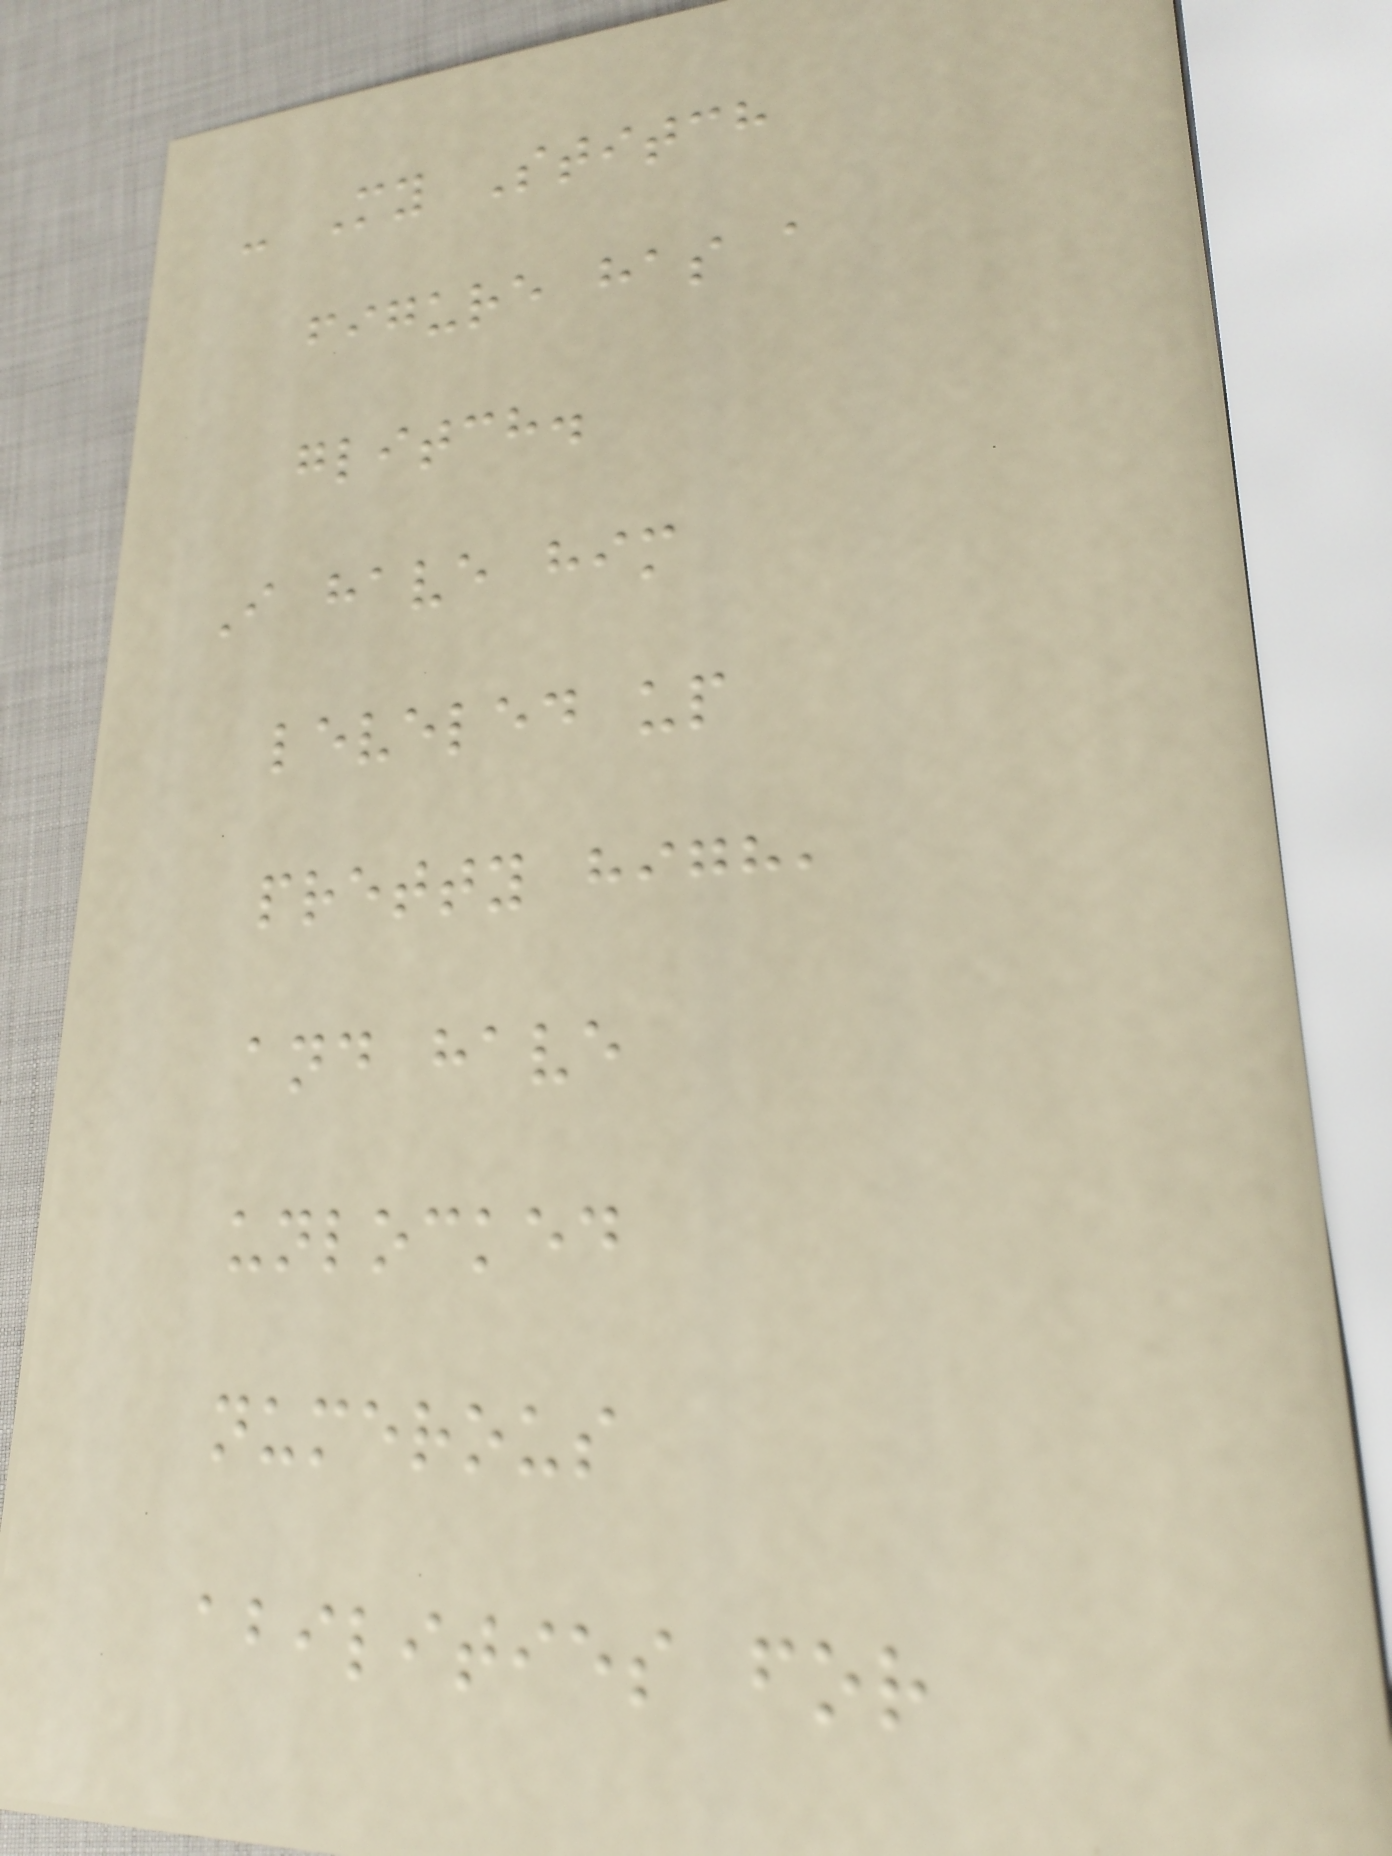- My Stitch
figure has a
glitch.
I have him
leveled up
pretty high,
and have
unlocked
numerous
abilities for
